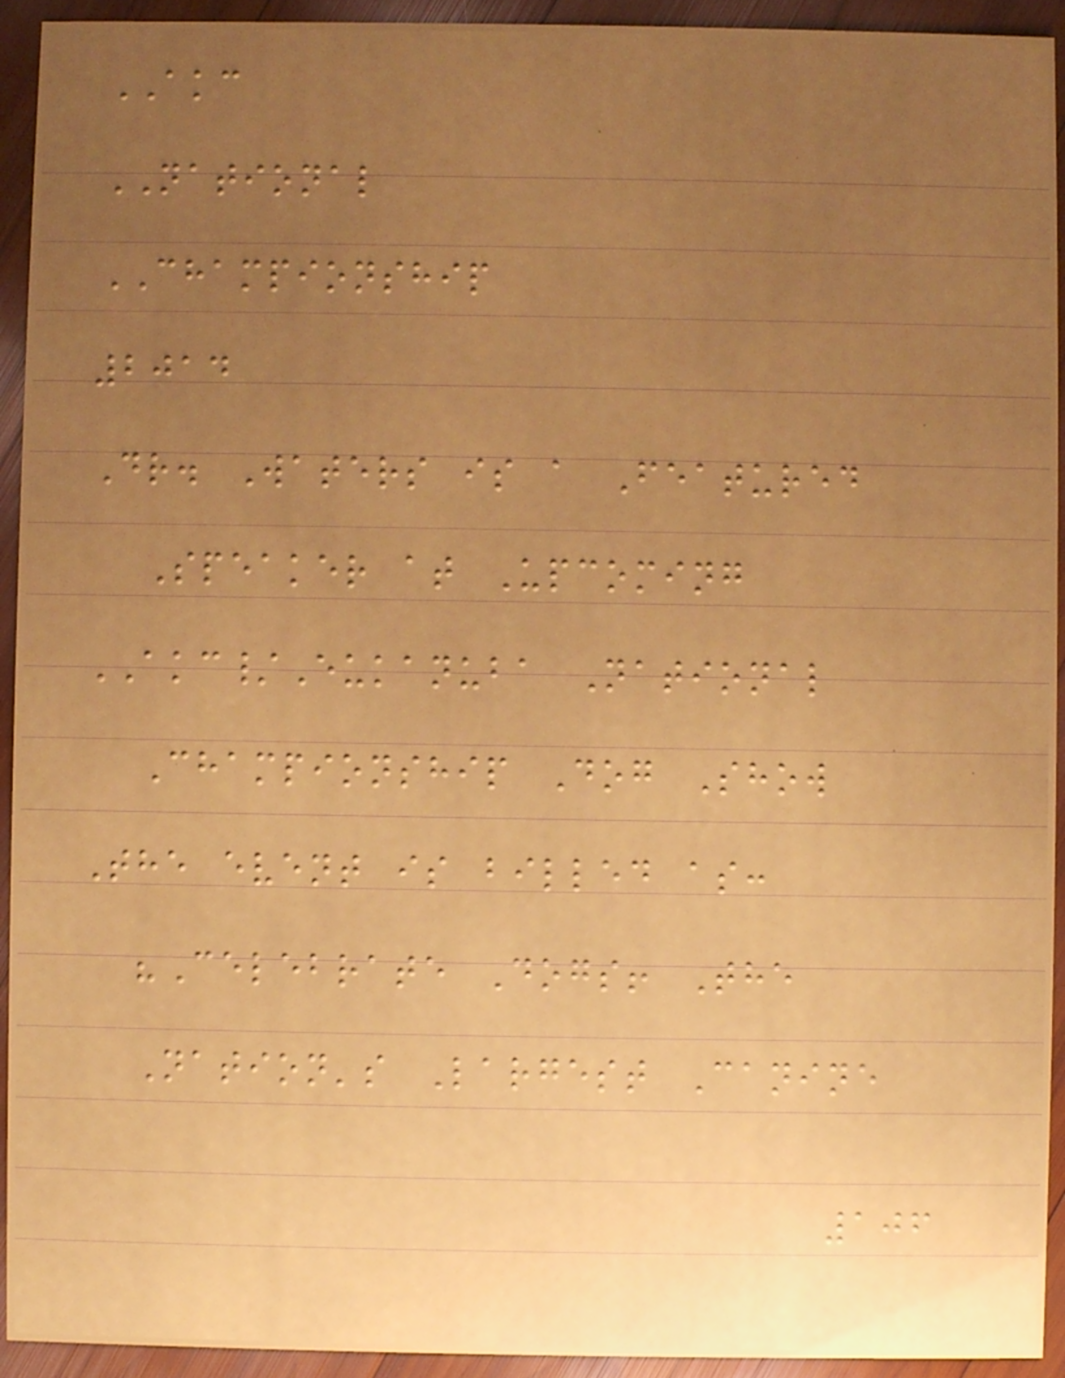AKC
NATIONAL
CHAMPIONSHIP
2014
Dr. Waters is a Featured
Speaker at Upcoming
AKC/Eukanuba National
Championship Dog Show
The event is billed as:
"Celebrate Dogs! The
Nation's Largest Canine
106
